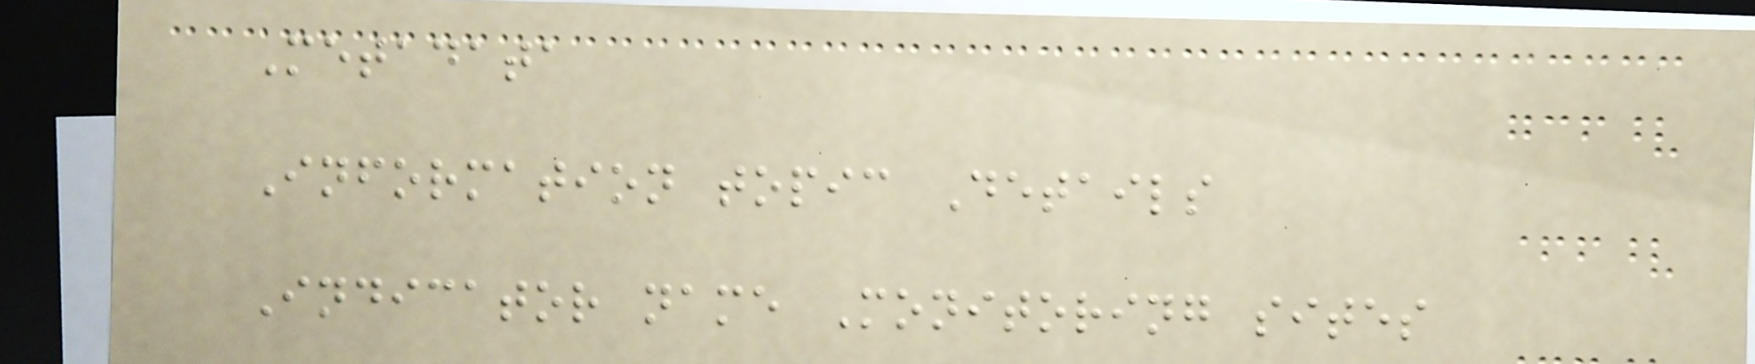Metadata
Information topic Details
Indicator name Monitoring sites
